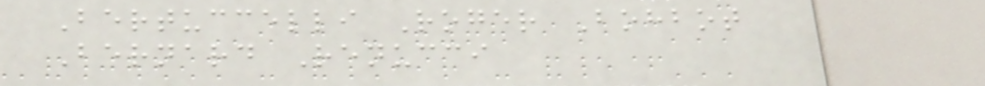Bertuccelli Roger Bohbot
Bernard Renucci
